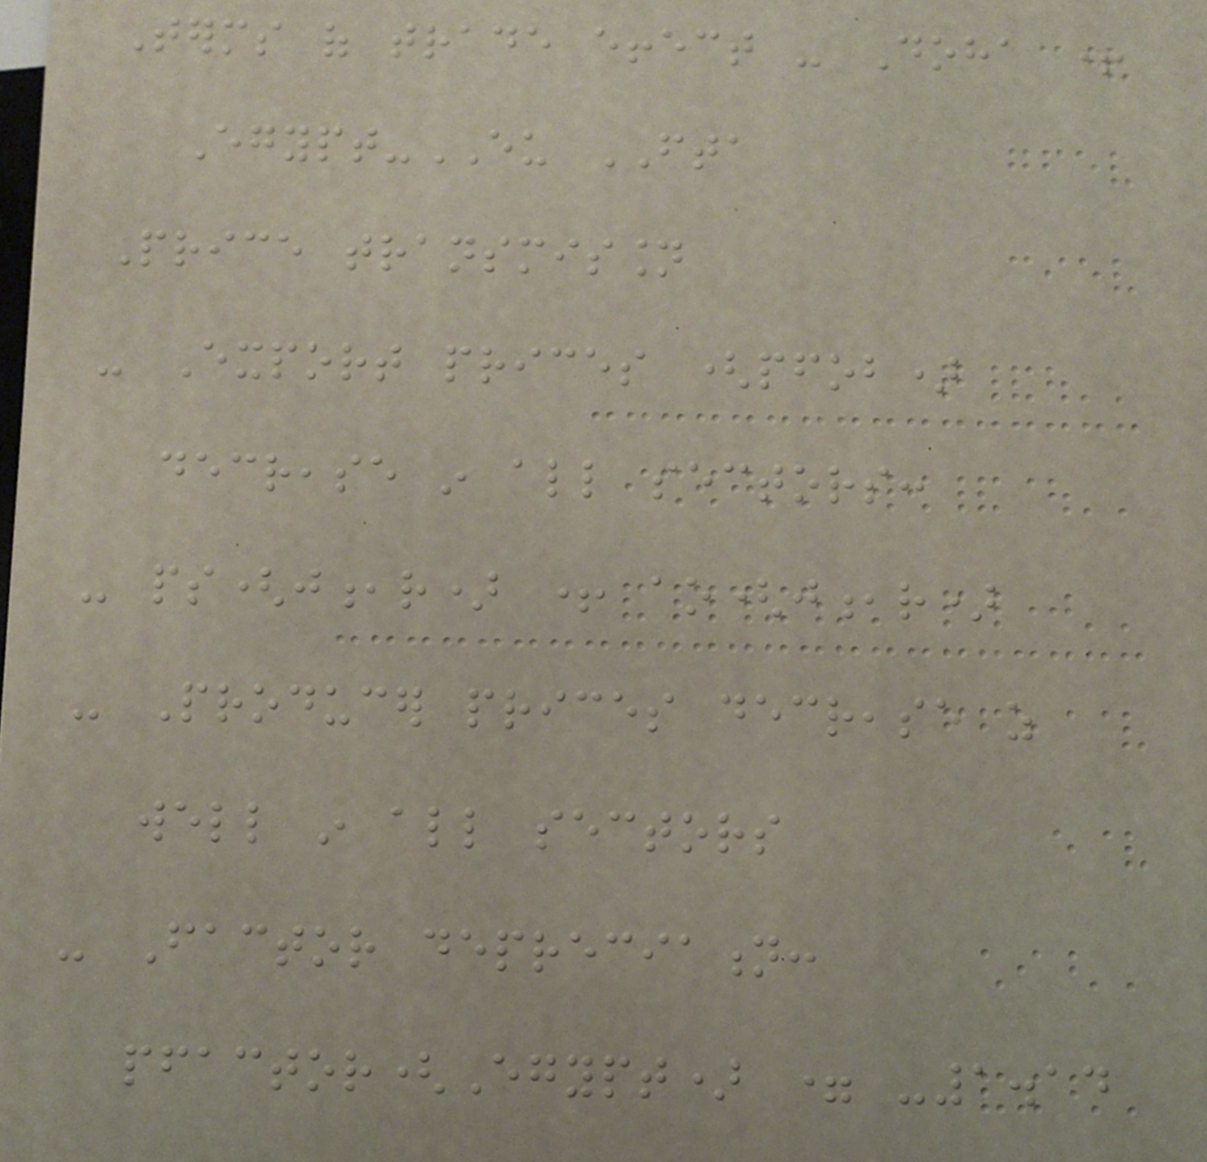Terms of trade effect - Doha +
Egypt-EU FTA
Price transmission
- Export prices (pfob)
decrease in all sectors:
- ps(j,r) + ao(j,r)
- Producer prices decrease as
well in all sectors
- Factor depreciation:
pfactor(Egypt) = -1.14
